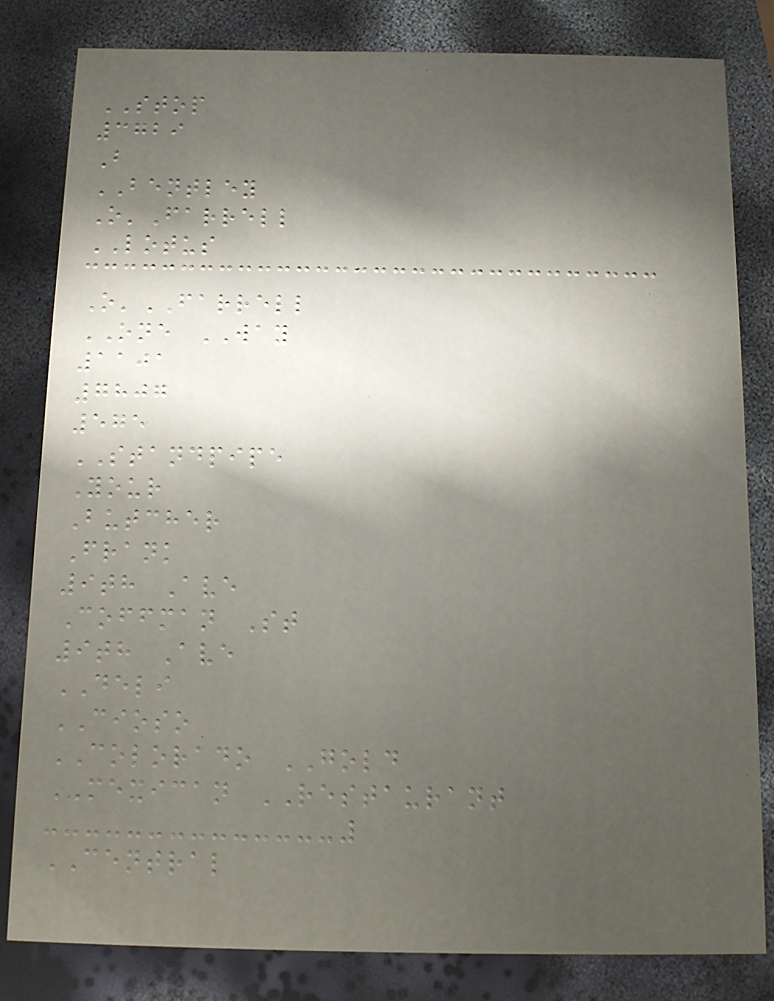STOP
3729
B
BENTLEY
O'Farrell
LOTUS
O'FARRELL
ONE WAY
1101
7807
575
STANDPIPE
Your
Butcher
Frank
9th Ave
Coffman St
9th Ave
DELI
CIOSO
COLORADO GOLD
MEXICAN RESTAURANT
CENTRAL
